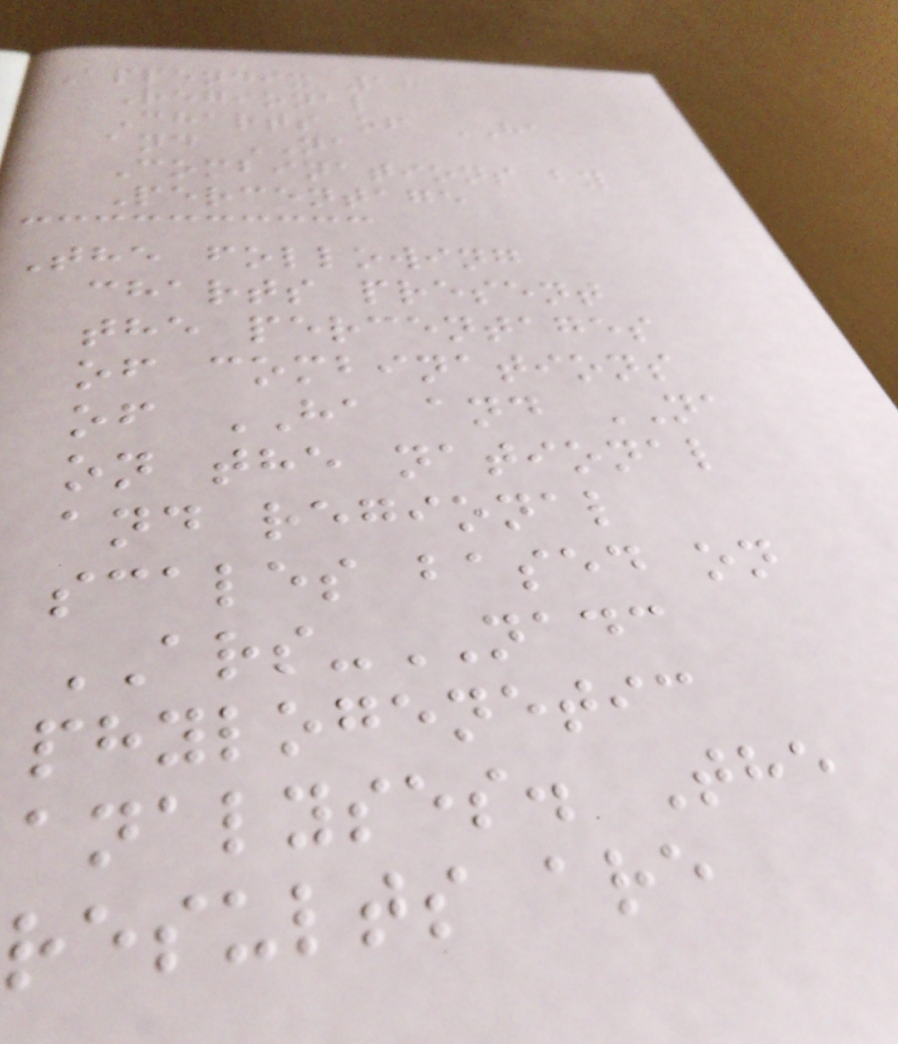Appendix 1:
Regional
Charts of HA
and NA
Combinations by
Percentage
The following
charts present
the percentages
of combinations
of HA and NA
on the national
and regional
scales based on
ARS-NADC
phylogenetic
analyses. The
results are
